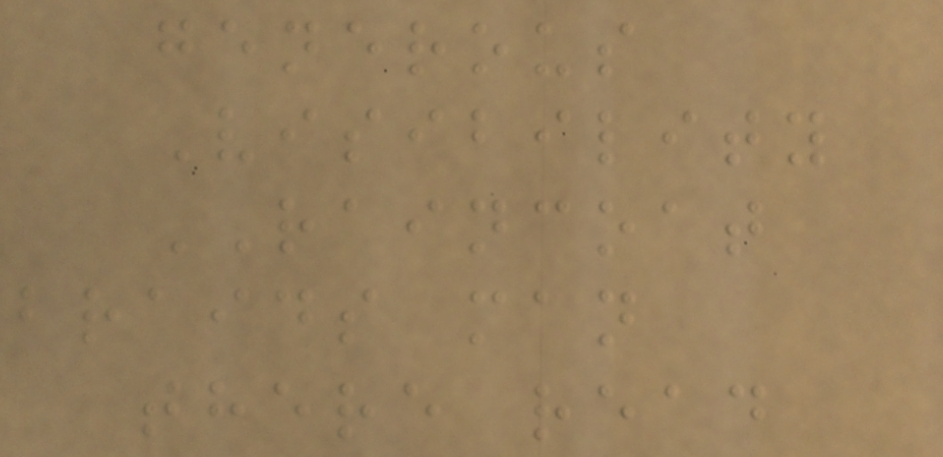generous
Visibility
RAINCOAT
braids man
there read
